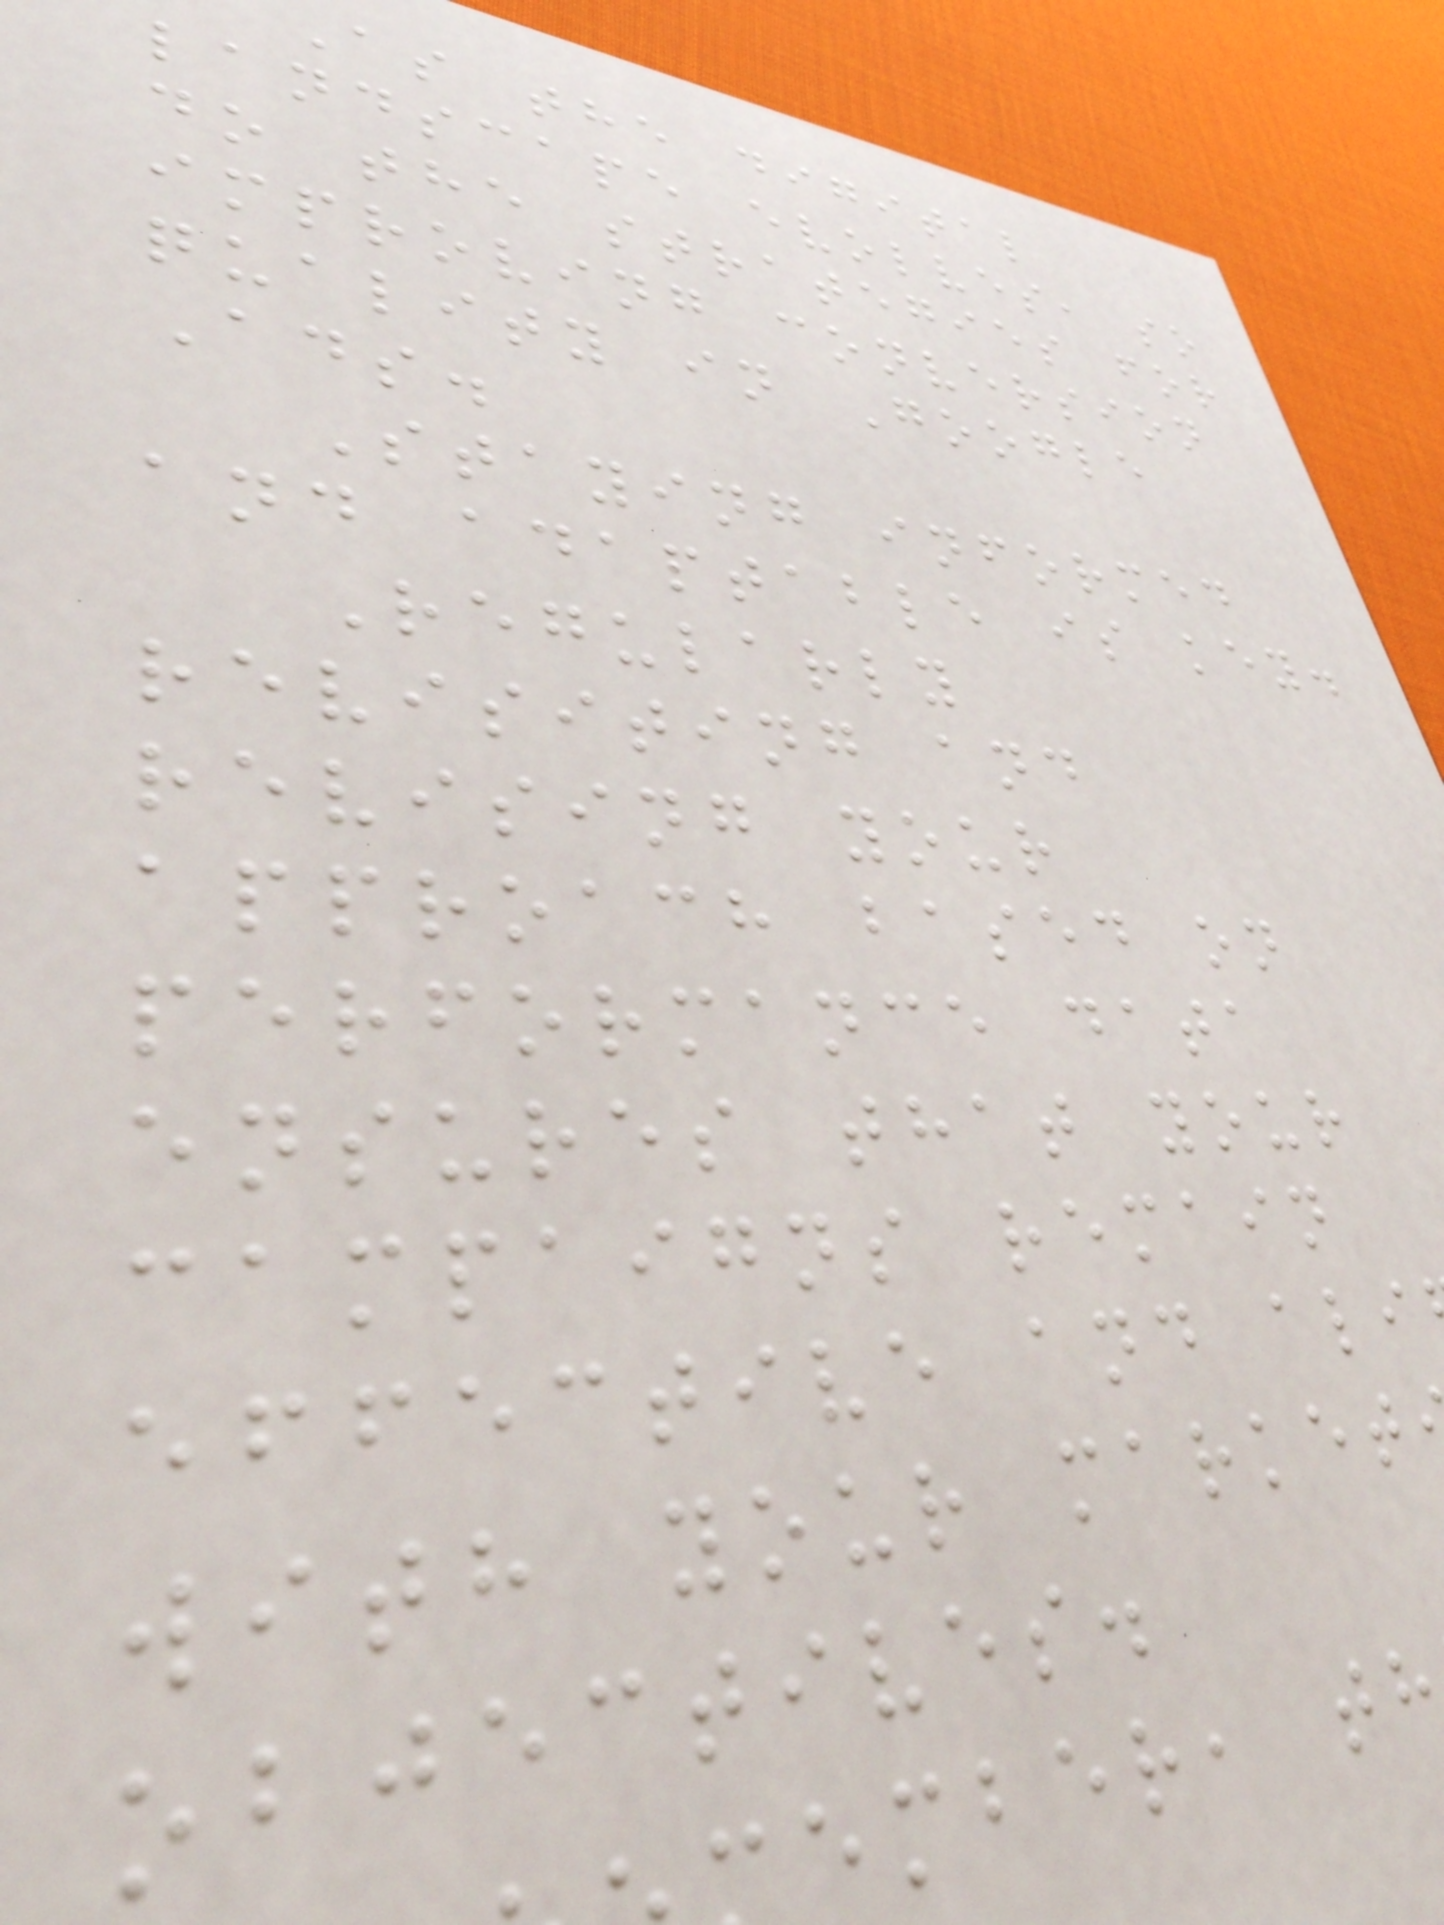As the digital
landscape evolves, so
do the strategies for
improving conversion
quality in Google
Ads.
Staying informed
and adaptable is key.
Regularly
revisiting and
revising your
approach based on
performance data
ensures that your
campaigns remain
effective and ali
with your market
objectives.
ember, th
